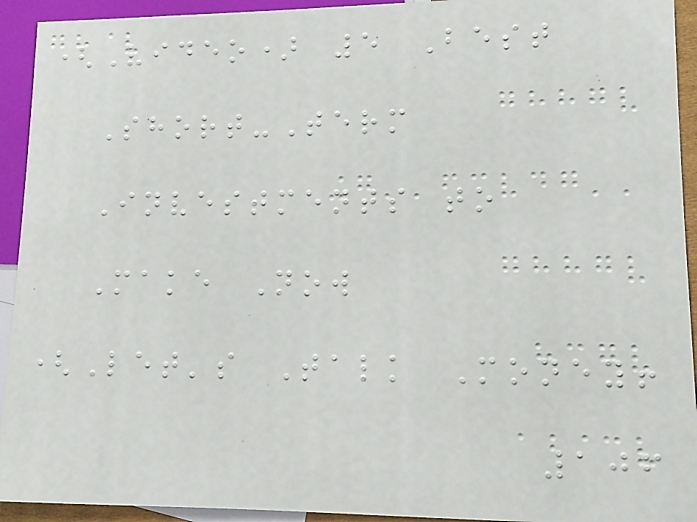(Video) 5 Best
Short-Term
Investments to
Make Now
(Let's Talk Money!
106
